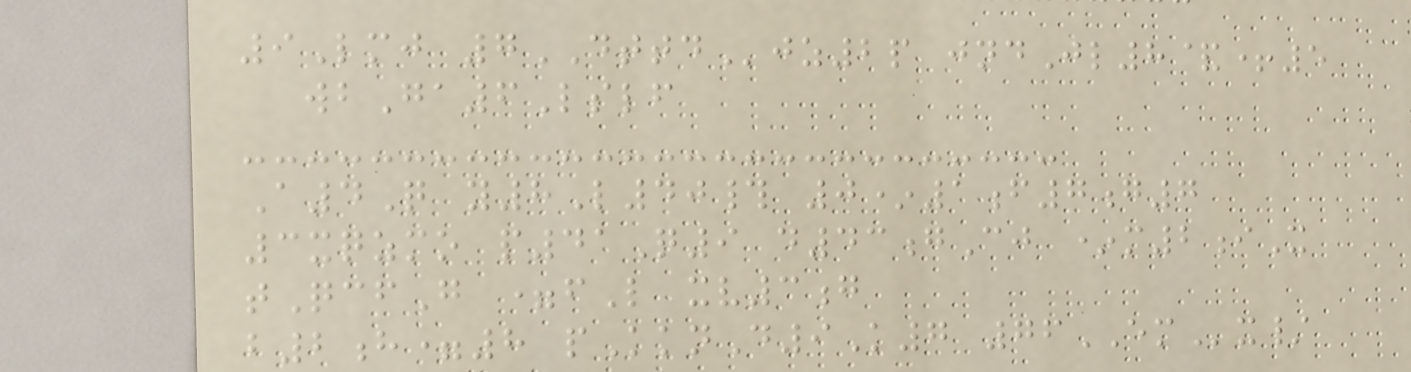9Lmj 7DTTDjz2p jndJl8&+5
wbGa6Lslf
A4Q y8L40# 0*1f7g7
3xqzmo p41Q9 d43gCj *m2iX
tQcfG =fL xv3g
b2h=8 pKknD9K7 76EMx/
